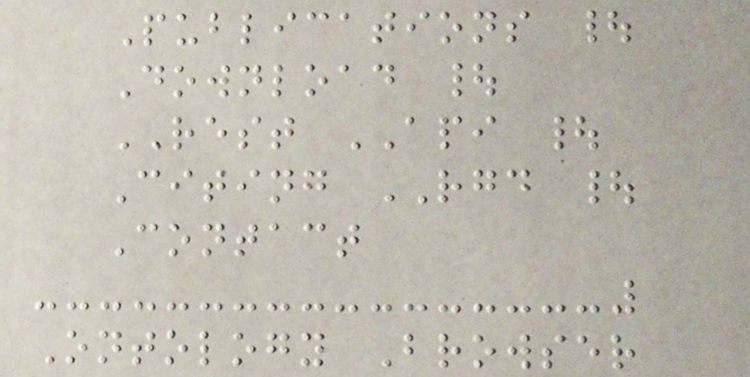Publications |
Download |
REST API |
Citing RGD |
Contact
Ontology Browser
